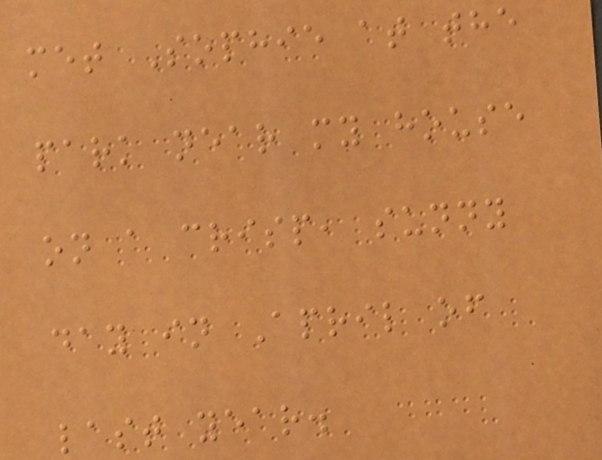met Sophie at the
park near my house
on a crisp, sunny
day in April of
last year.
